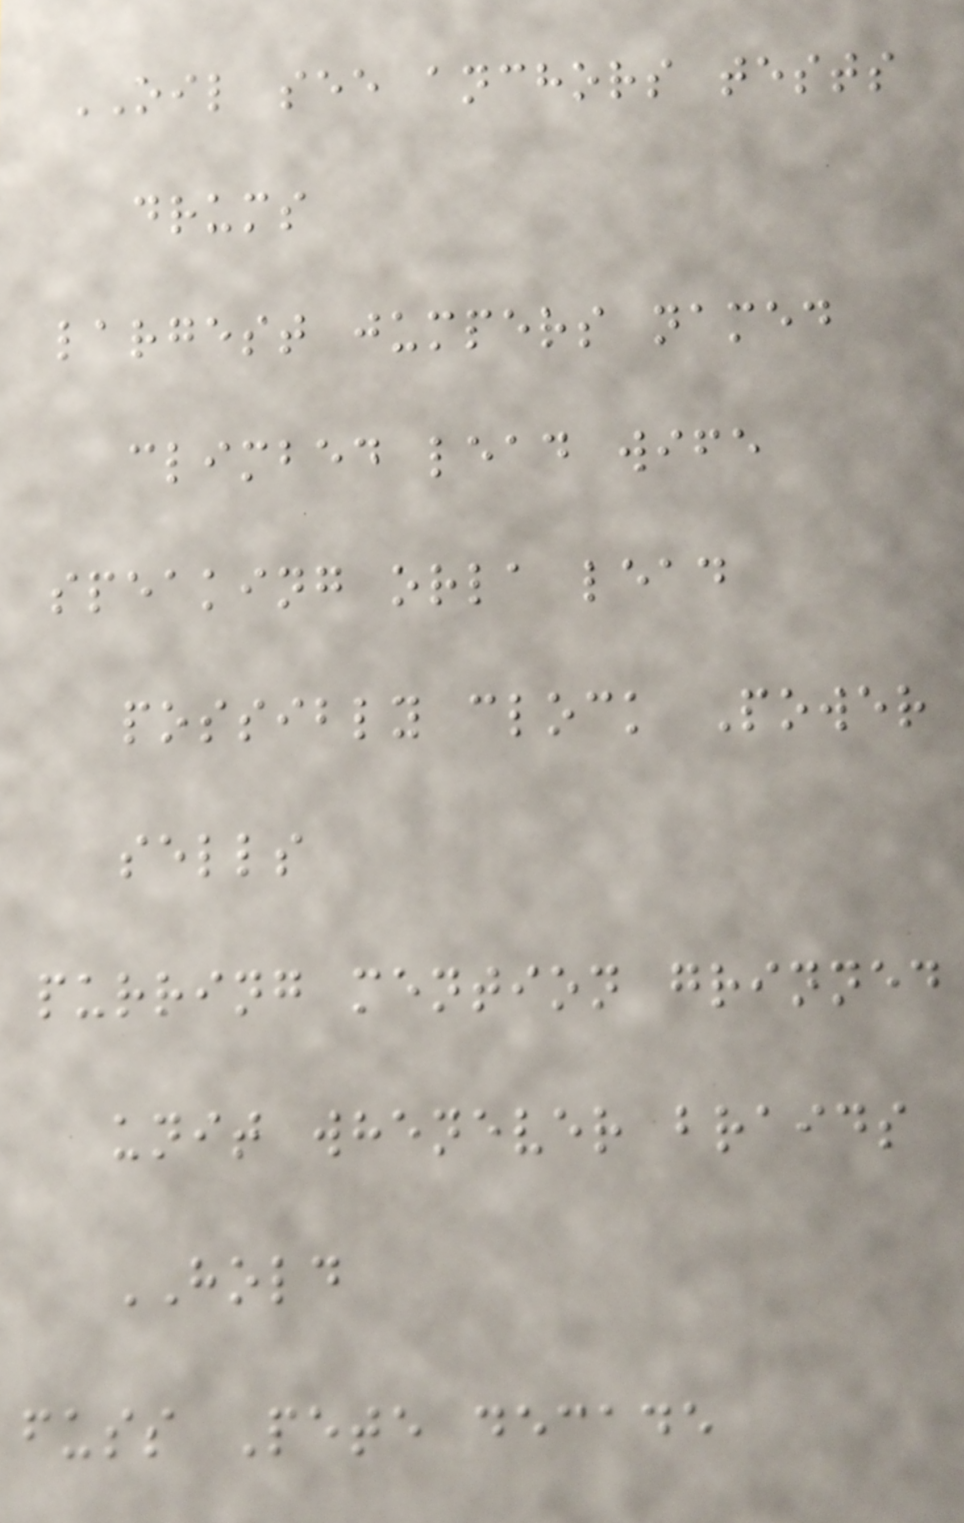OIL see anchors tests
drums
largest jumpers named
climbed lead wife
speaking orla lead
possibly clock Power
sells
purring mention grinned
unit whenever braids
HOLD
fuss Pete decade
